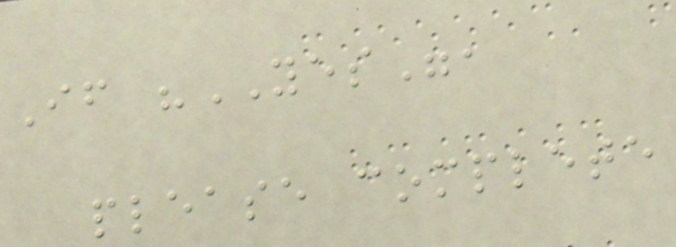If "YES",
please complete
